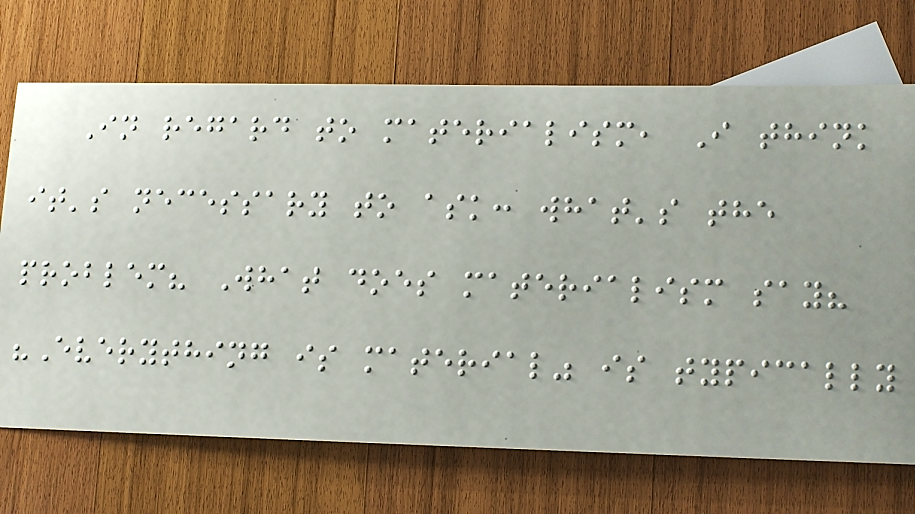In regard to materialism, I think
it's necessary to ask: what's the
problem? What does materialism say?
"Everything is material" is typically
